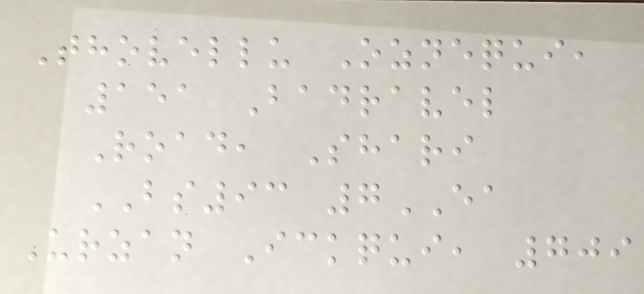Thovellu Oznequi,
151 Badravel
Road, Shari
BS93 7EA
Urzan Ickqui, 709
